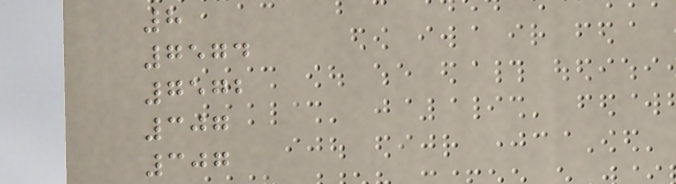8
7574
7572
307
307
